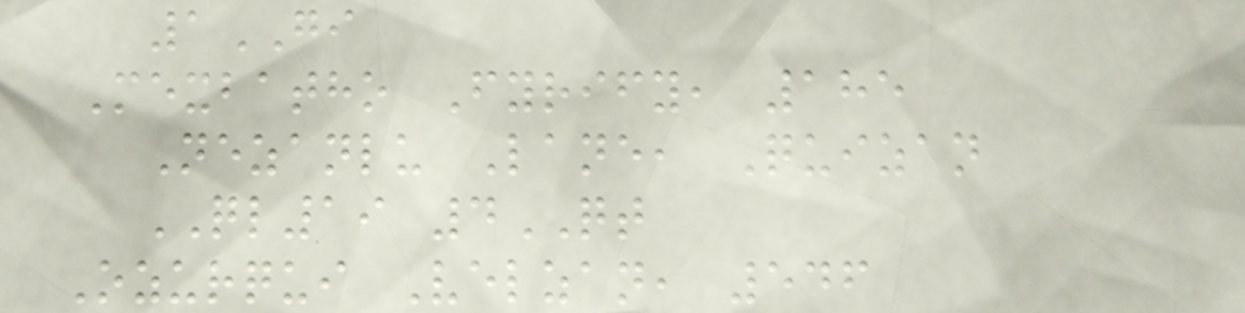1GI
Mexbatho Fyrify, 185
Nezanlu Lane, Quizan
QL19 4QT
Ozurqui Velzan, 546
